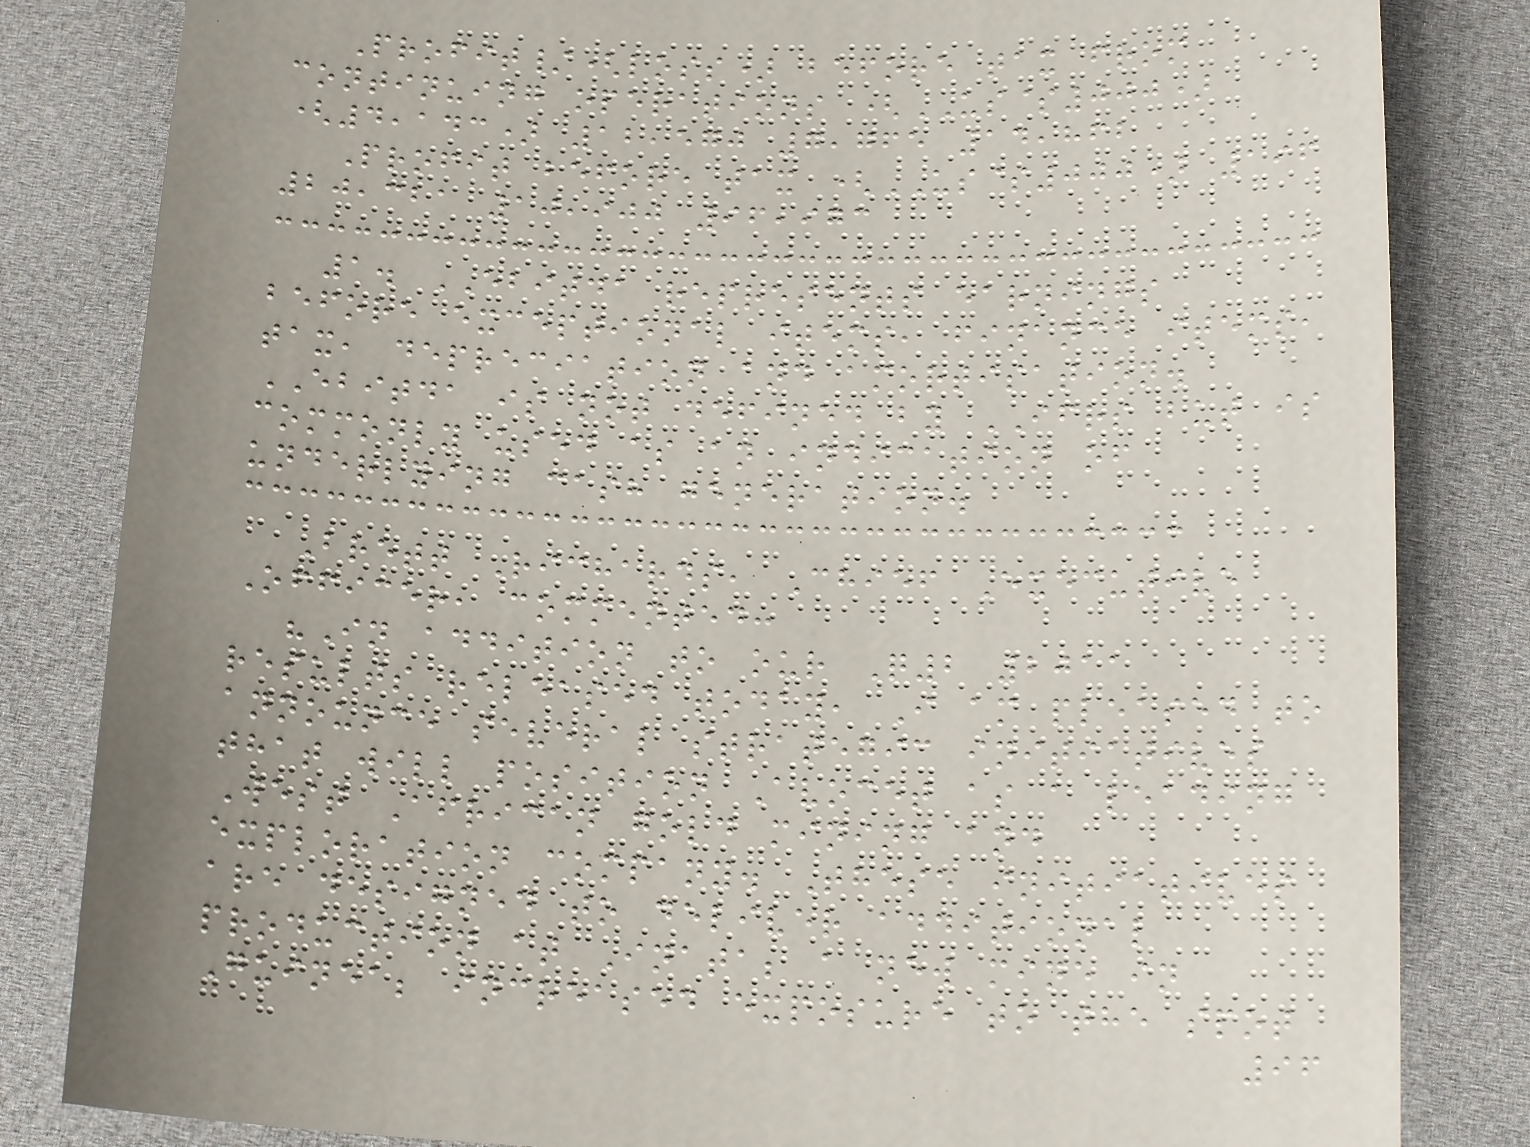Profit/(loss) before tax from
continuing operations (US$000)
(4,143) 12,570 7,765 14,862
Profit before tax (US$000) 196
20,321 10,900 96,973
1. EBITDA represents earnings
before exceptional items, finance items,
tax, depreciation and amortisation.
EBITDA is not defined by IFRS but is
commonly used as an indication of
underlying cash generation.
Brett Richards, Chief Executive
Officer, commented:
"In addition to our Q2 2011
results released today, I am pleased to
announce several strategic initiatives
that will position Avocet as a leading
West African gold mining and
exploration company. These initiatives
are designed to deliver additional
production at Inata; a new mine in
Guinea; increased exposure to the spot
96
